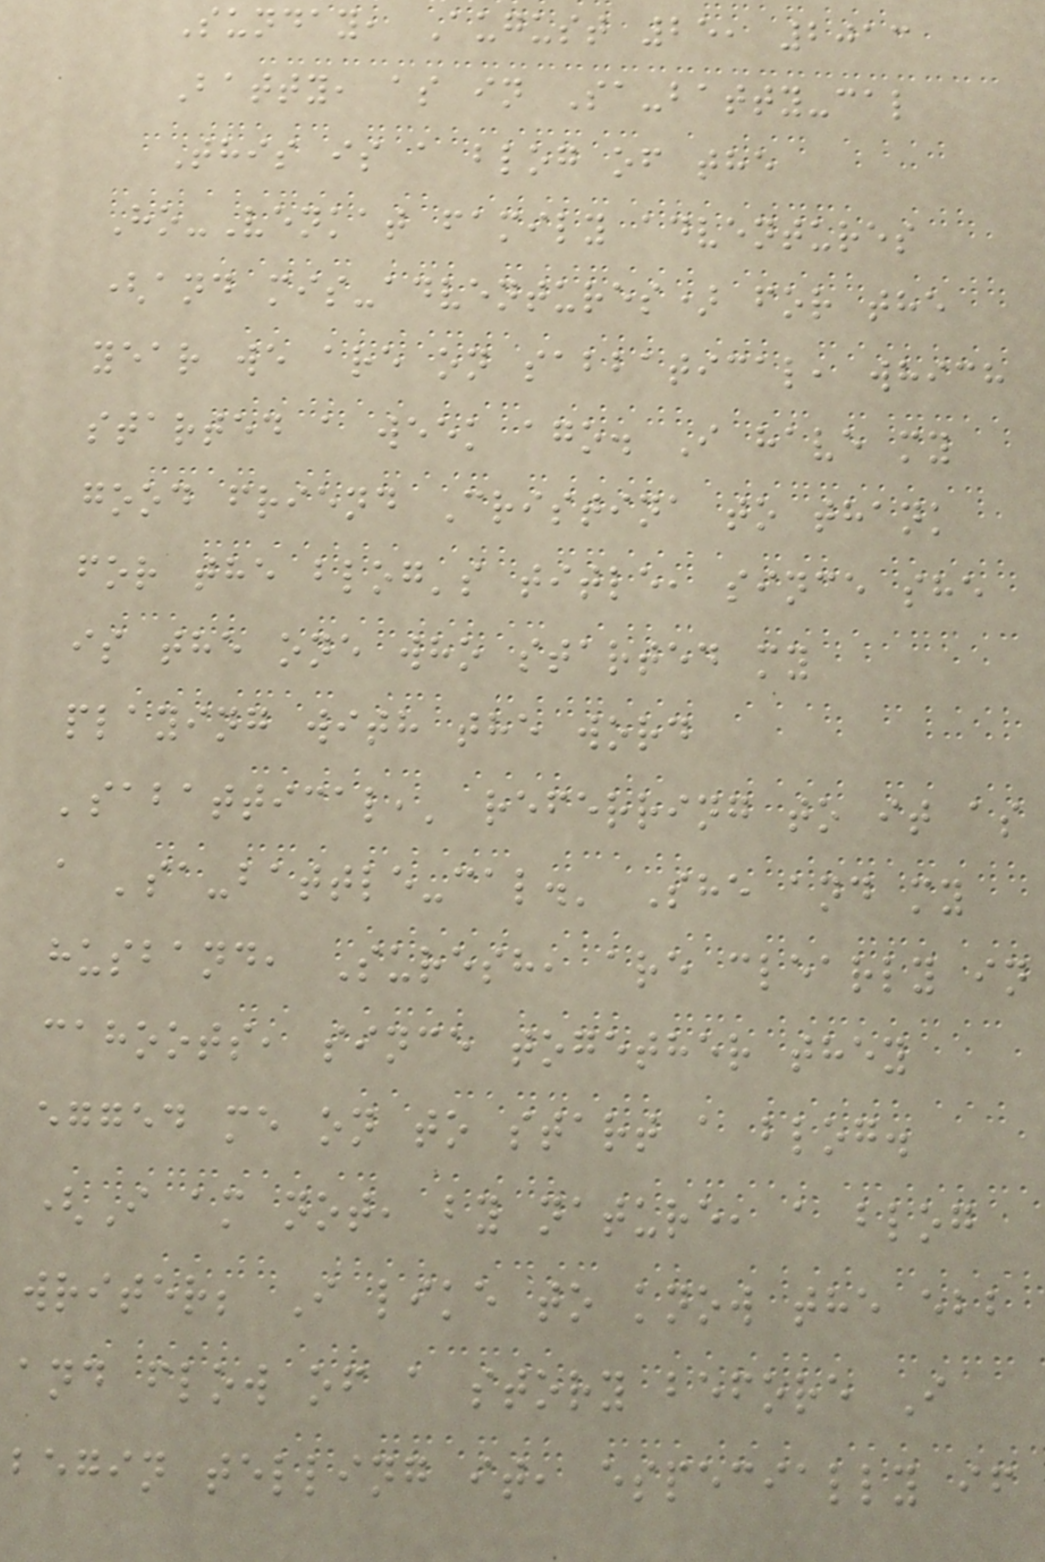Sunday, August 25, 2013
Batty, as in Sa-batty-cal
This is a blog of the
Ho-Venkat family adventures
(and mis-adventures) for the
year we are on sabbatical, which
started a week ago. I have my
good friend Cristina to thank
for the blog's title, since she
is the one who started my
playing with the word
'sabattical,' referring to it as
a 'sa-battle-cal.' She and my
husband, Suresh, are clearly in
cahoots, since together they
egged me on to start a blog.
(I am not, by nature, a blog
writer; I like to know the ebb
and flow of a story before I
begin telling it, especially if
